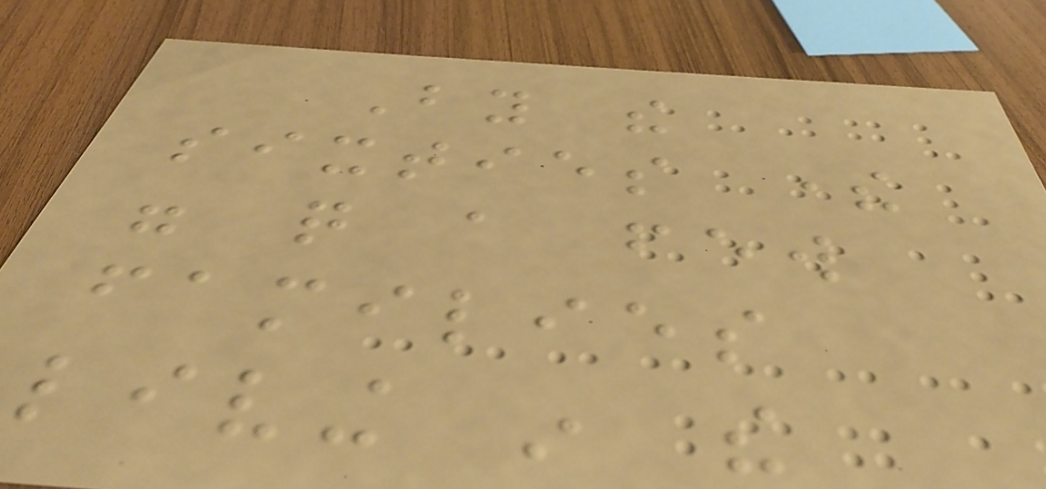By the
sixties there
were quite a few
families
living in the
